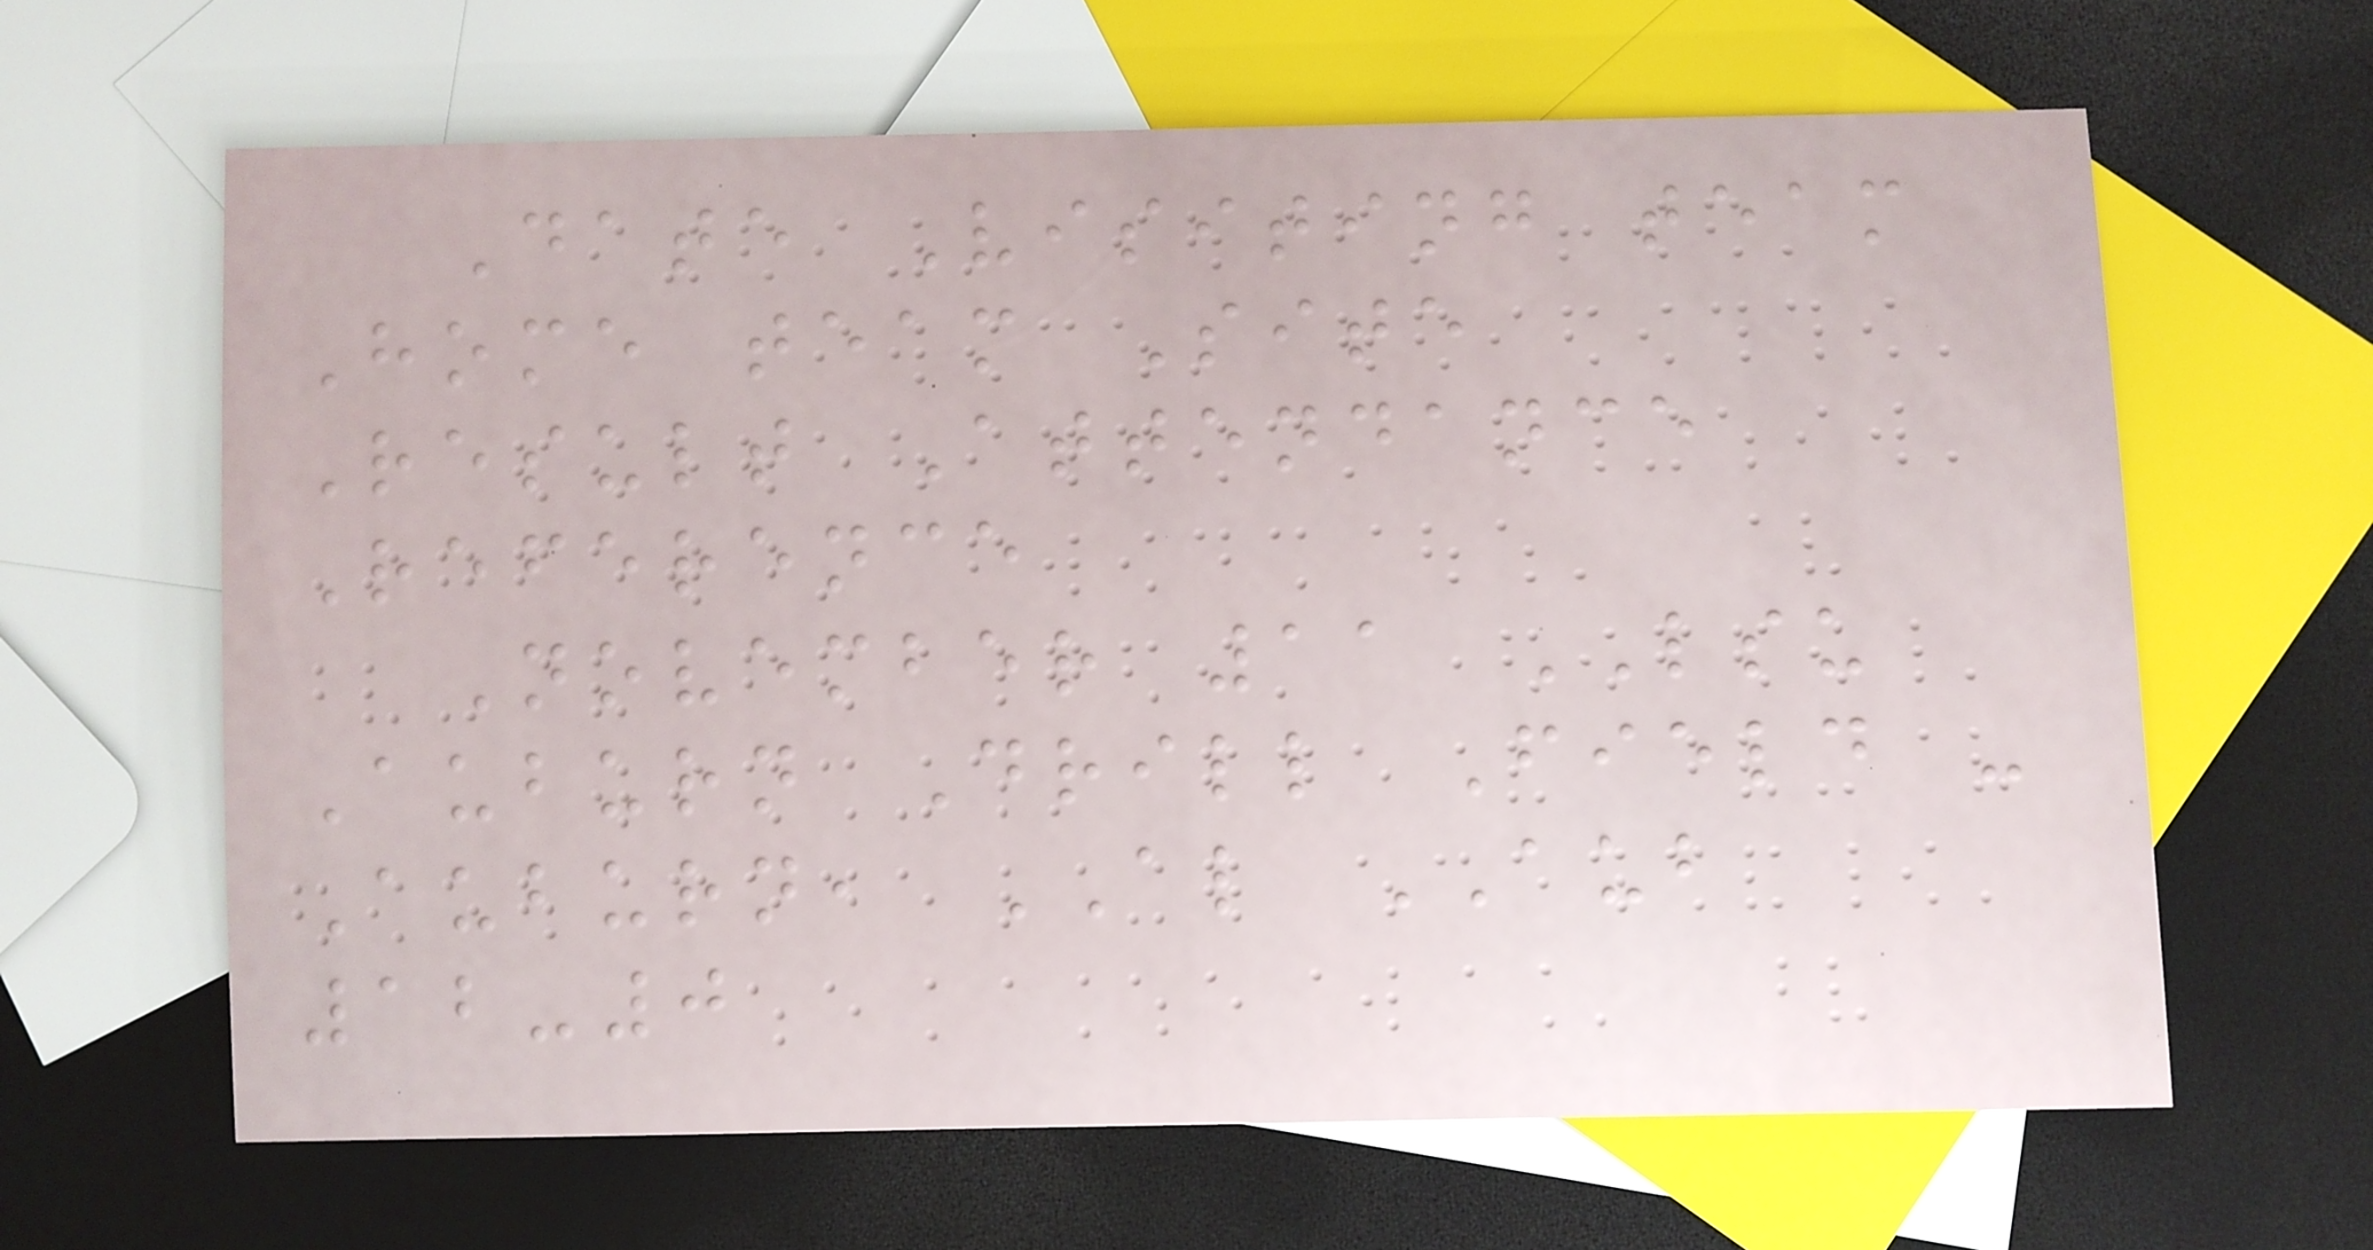Date Visiting team
Home team Site
Result Attendance
Reference
November 11 LSU
Auburn Drill Field -
Auburn, AL AUB
12-0
